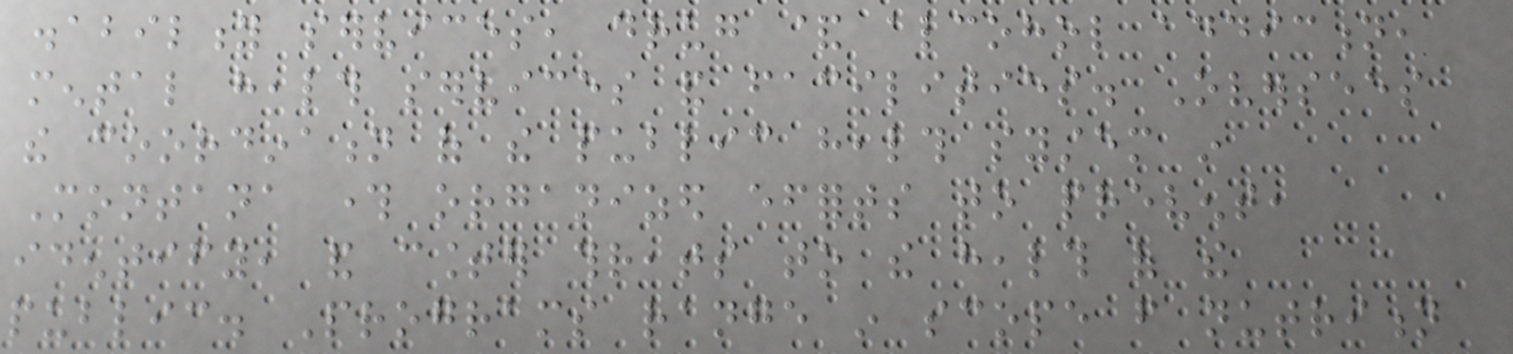disability services, drug & alcohol addiction,
mental health services and facilities. Oversees
the coordination of the public health system in
Montana through organized efforts to prevent,
identify, and counter threats to the health of the
public. Programs range in scope from nutrition
